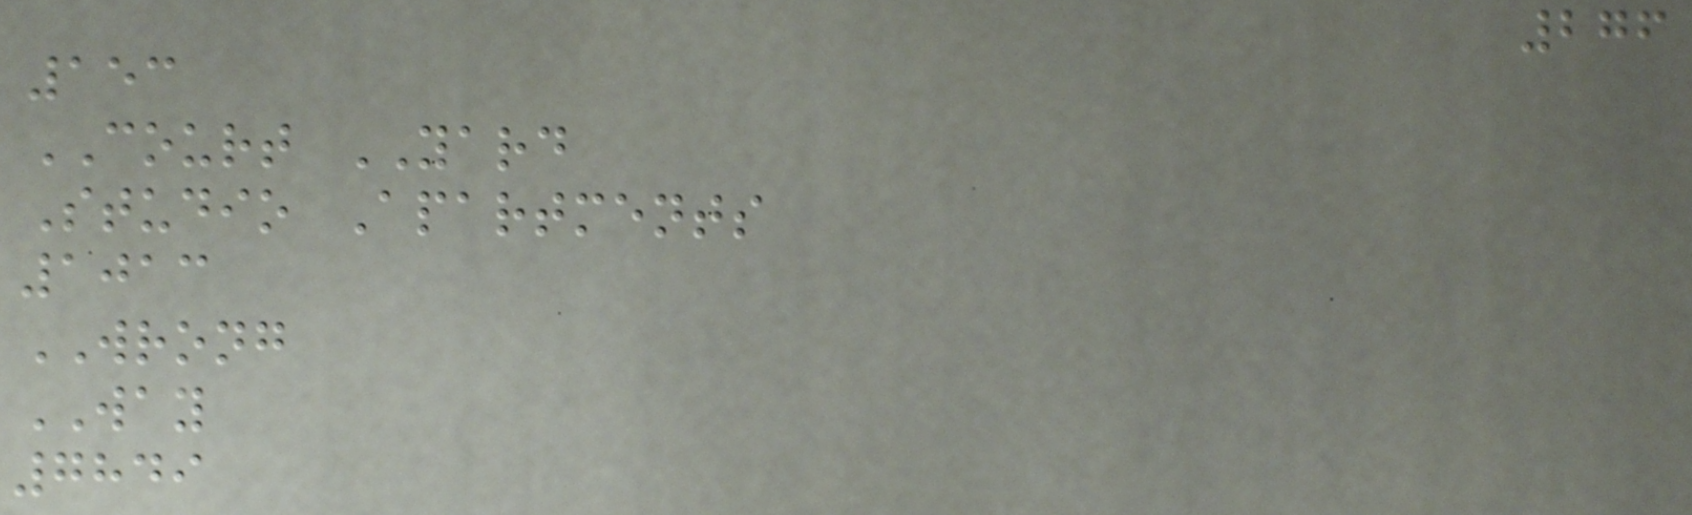276
153
COURT YARD
Studio Apartments
1013
WRONG
WAY
7849
